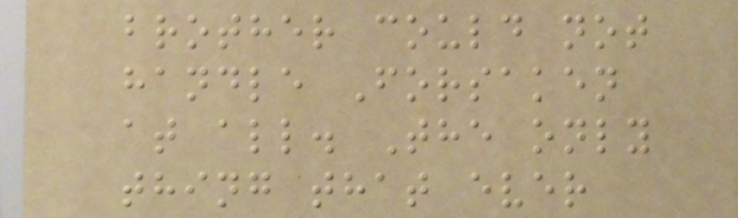brother could not
handle Forsaken
at all. The only
thing that ever
